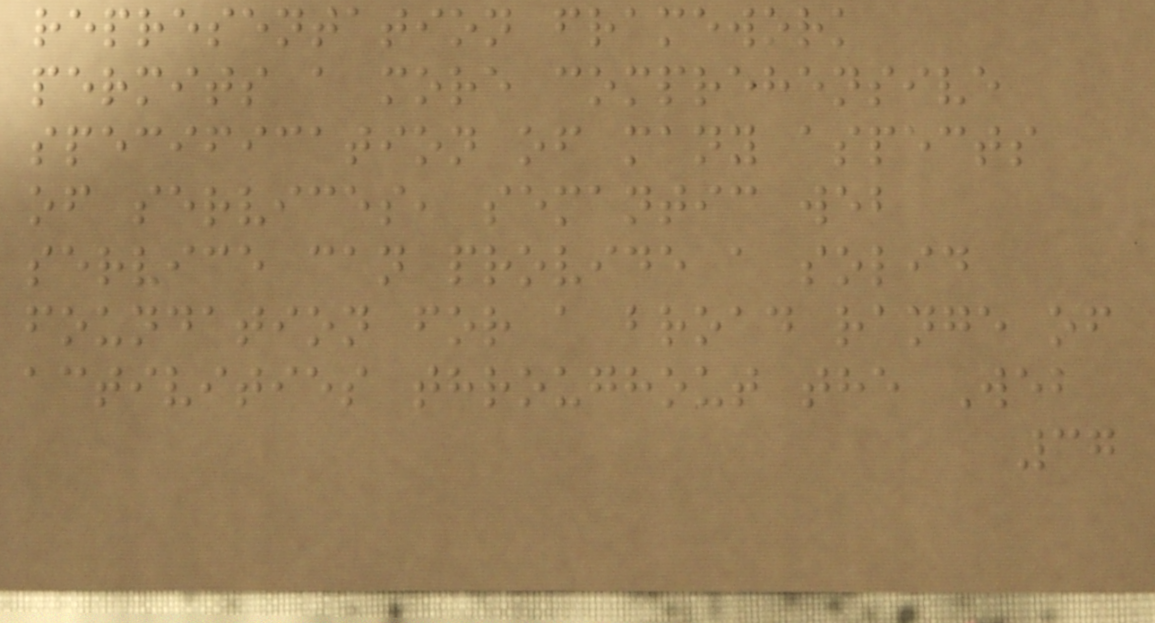representation framework
permits a more comprehensive
specification of many aspects
of services, semantic web
service can provide a solid
foundation for a broad range of
activities throughout the Web
37
